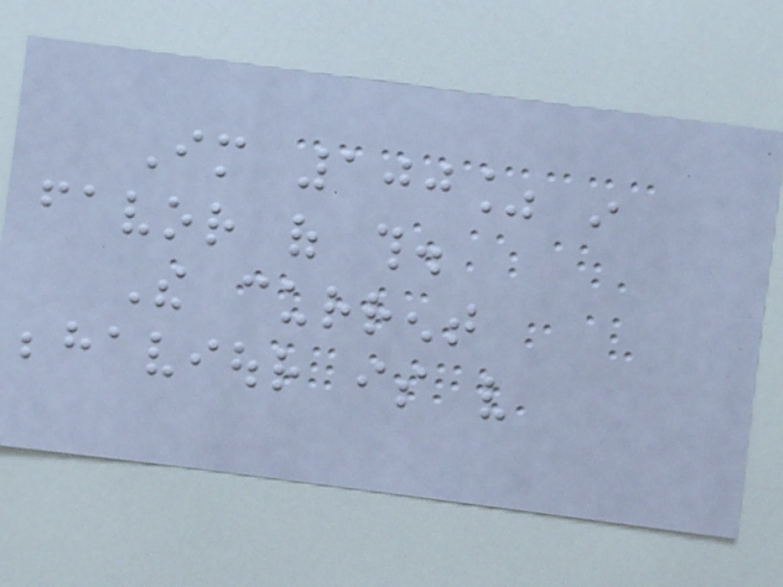Im 100% in
favor of this.
The current
behaviour is very
